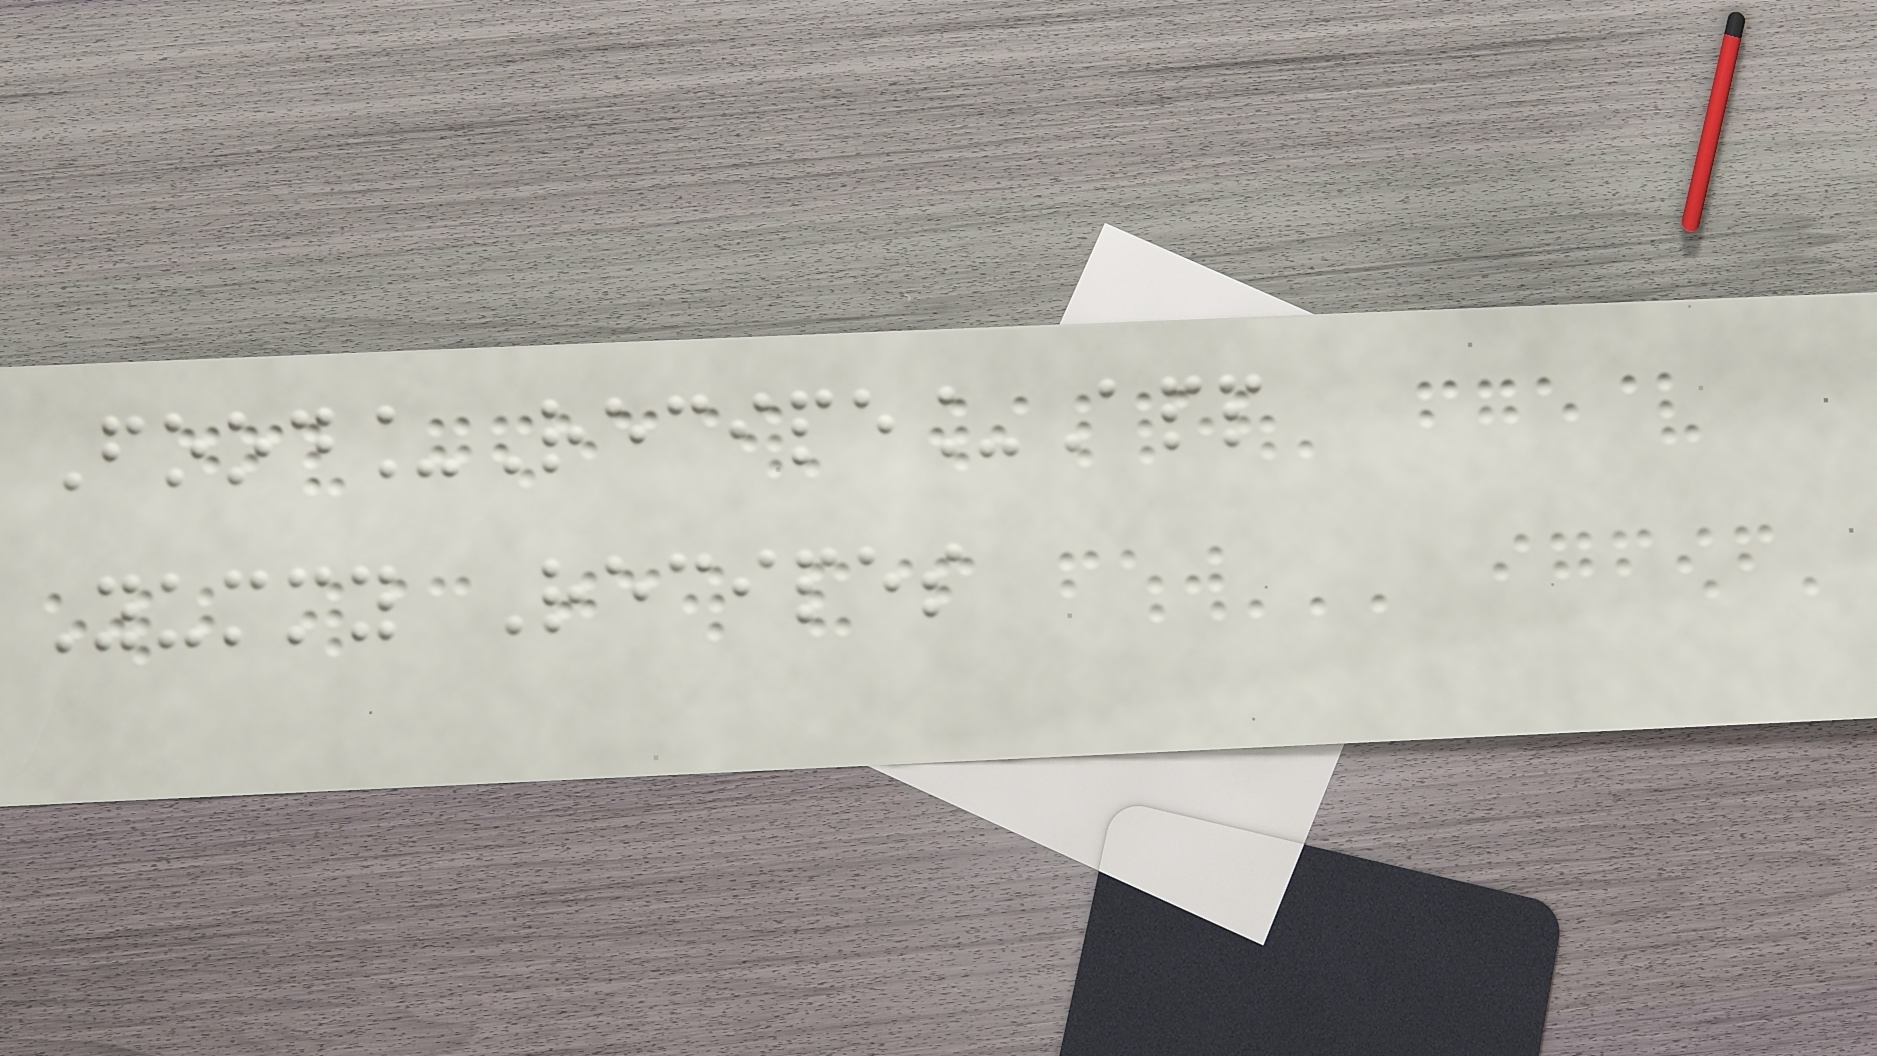Food_Recipe_App
Yummy Recipes
